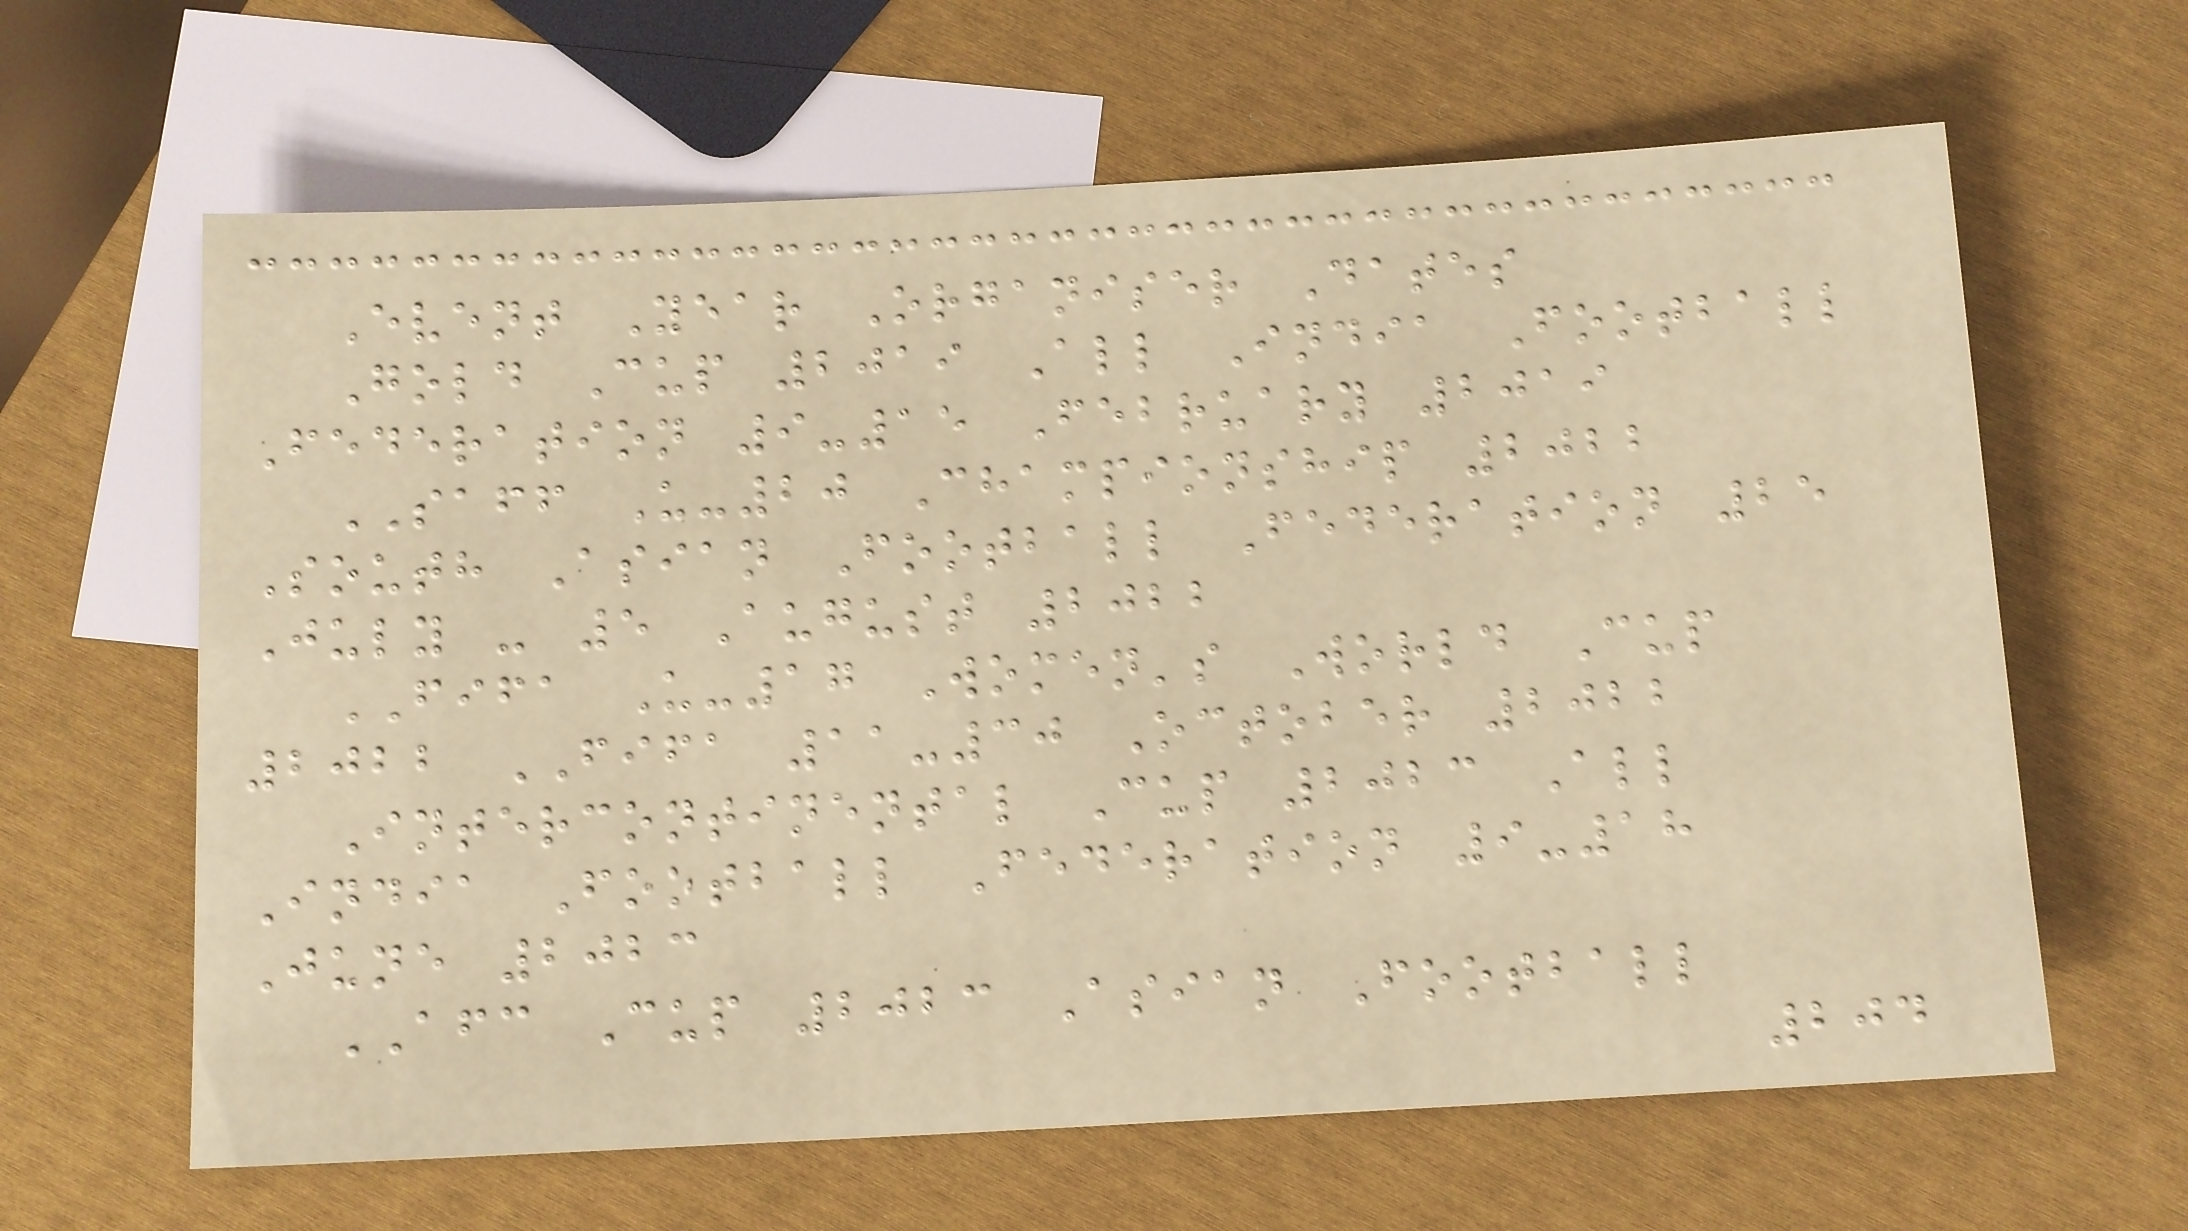Event Year Organiser Dates
Gold Cup 2019 All India Football
Federation 9-15 February 2019
SAFF U-20 Championship 2022
South Asian Football Federation 25
July - 5 August 2022
FIFA U-17 Women's World Cup
2022 FIFA 11-30 October 2022
Intercontinental Cup 2023 All
India Football Federation 9-18
June 2023
AFC Cup 2023 Asian Football
204
